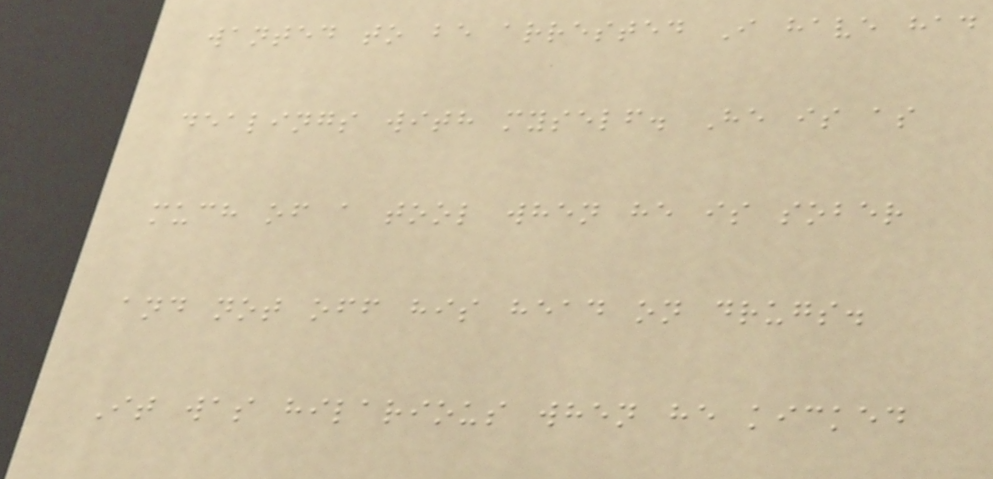wanted to be arrested I have had
dealings with myself. He is as
much of a tool when he is sober
and not off his head on drugs.
It was hilarious when he kicked
